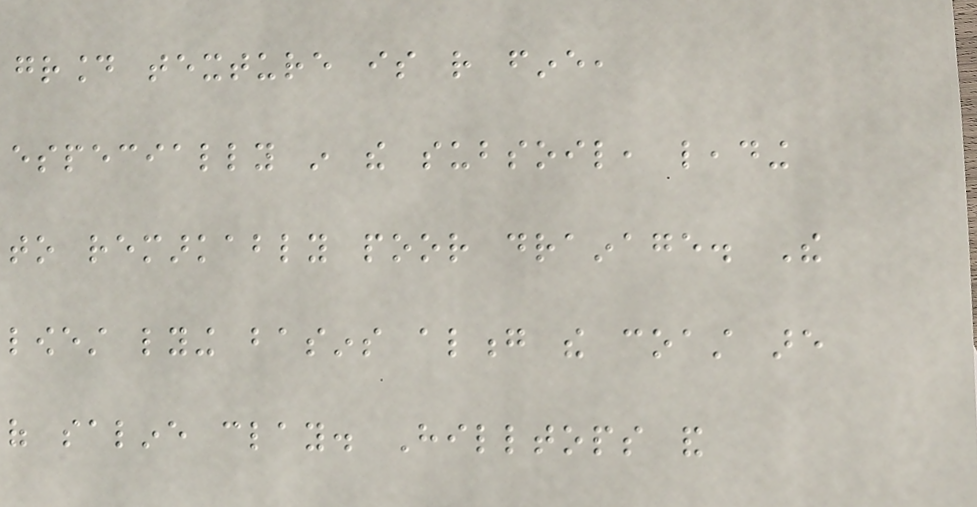ground texture is rather fine,
especially in the subsoil, leading
to remarkably poor drainage. The
lowest lying basins along the coast are
of saline clay. Hilltops and
